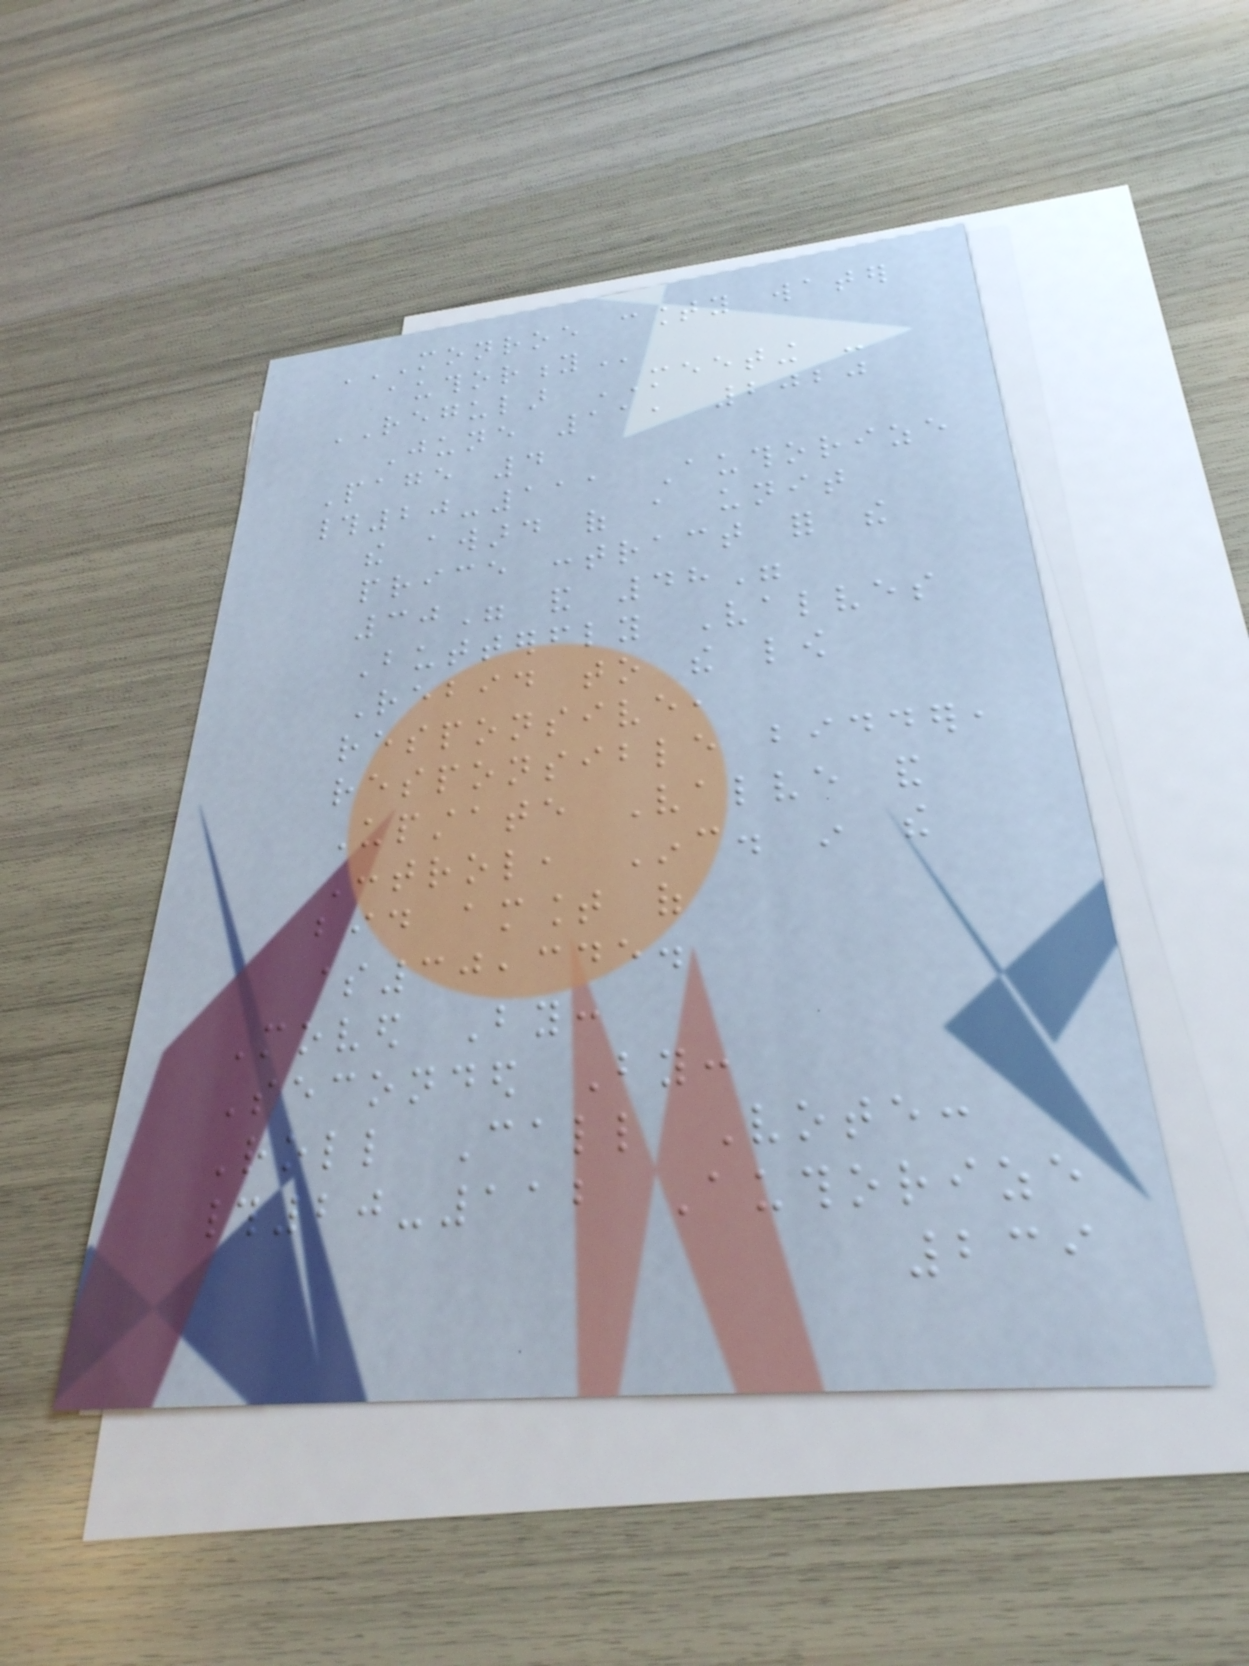MONROE COUNTY WATER
AUTHORITY
REGULAR MEETING -
June 11, 2020
Page 4
#20-111 Authorize
the award of a unit
price contract for the
30" and 48"
Butterfly Valves
Rebid to the low
responsive,
responsible bidder,
Upstate Valve and
Control, Inc. in the
bid amount of
$30,345.
Moved By:
Seconded By:
Roll Call Vote:
#20-112 Authorize
239
